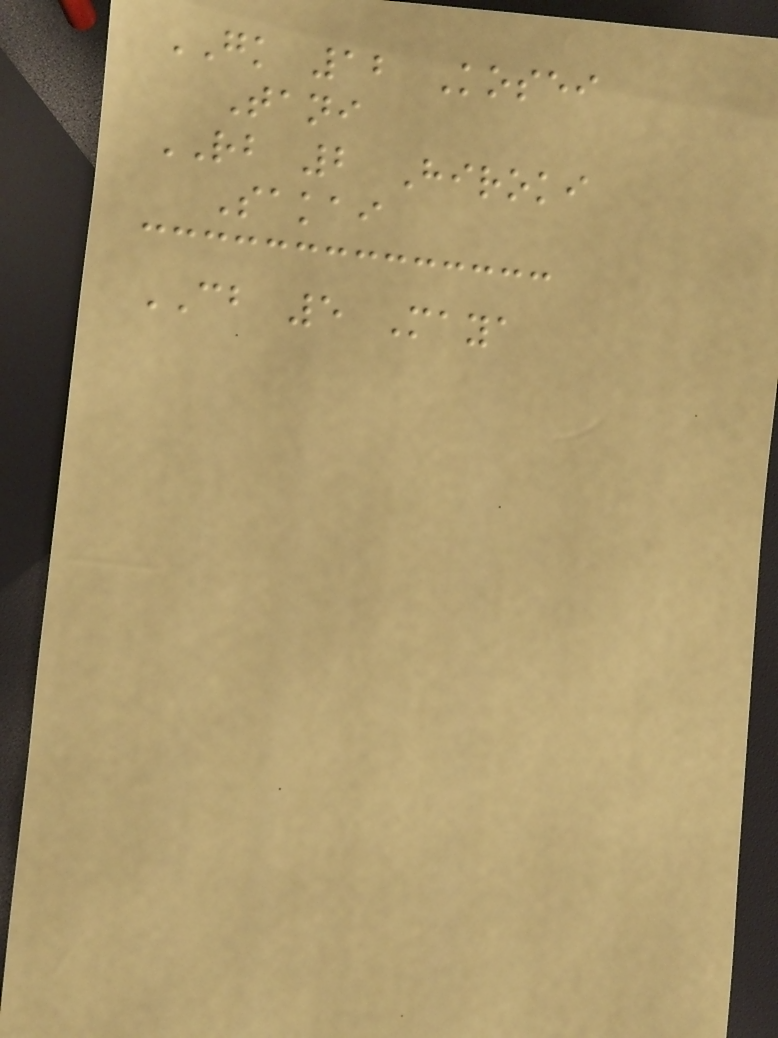GK 12 Kosei
Tani
RB 2 Hiroki
Sakai
CB 5 Maya
